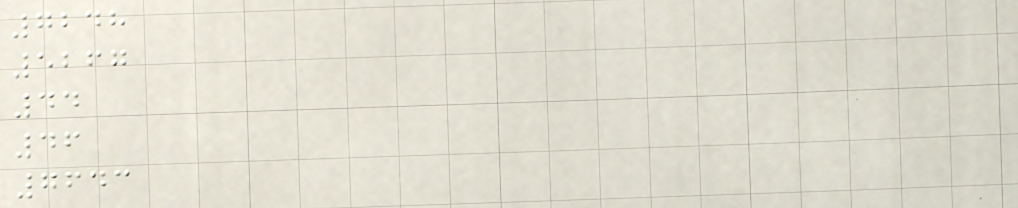7248
5267
44
46
7643
